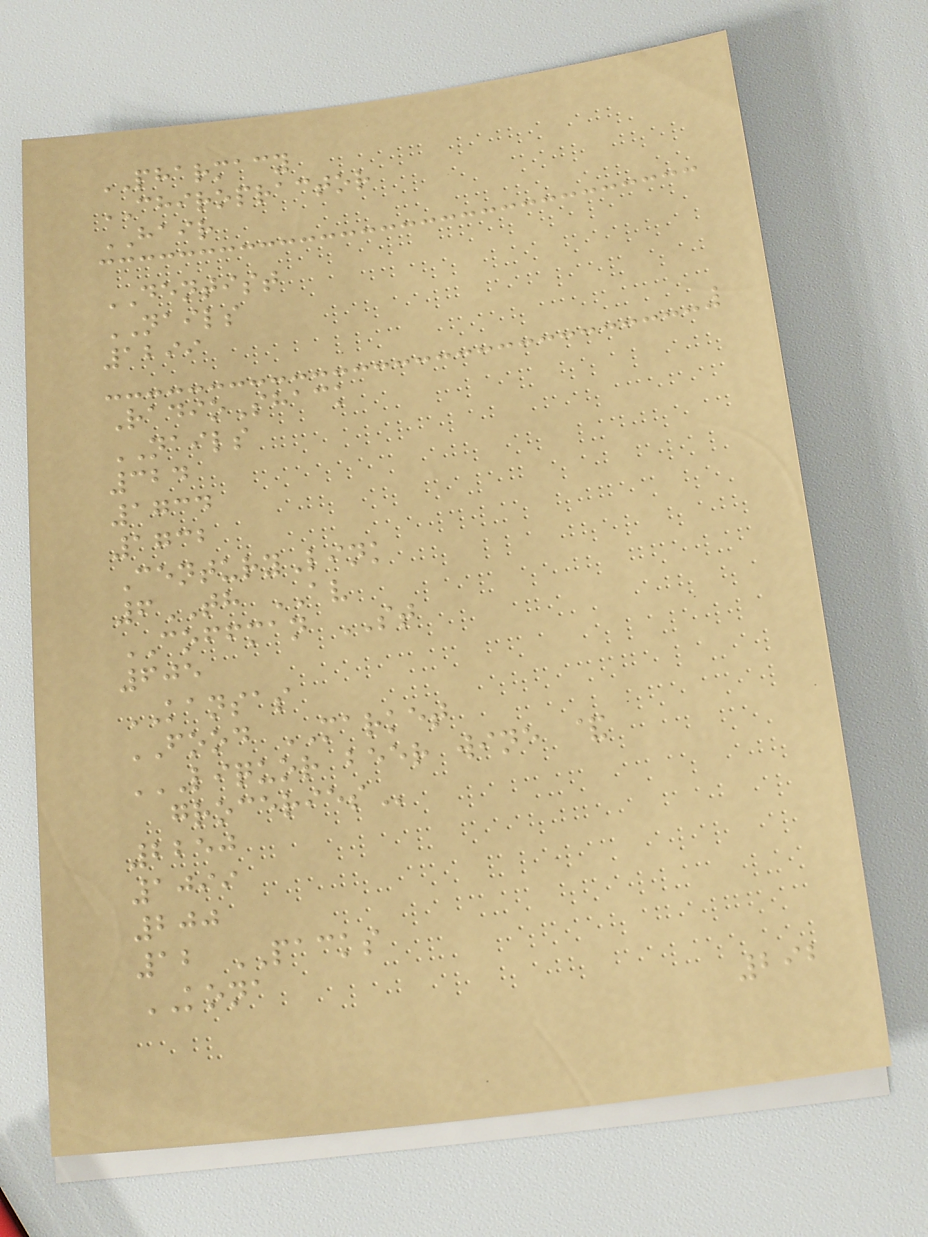PHARMACY
CHIROPRACTOR
HAIR
DENTIST
NAILS
1299
RadioShack
NAILS
324
1734
1732
CenturyLink
6TH AV
COFFMAN ST
605
KANSAS
FOOD MARKET
LIQUOR BEER WINE &
GROCERIES
2250
1099
200
12 PACKS
KONA
292
